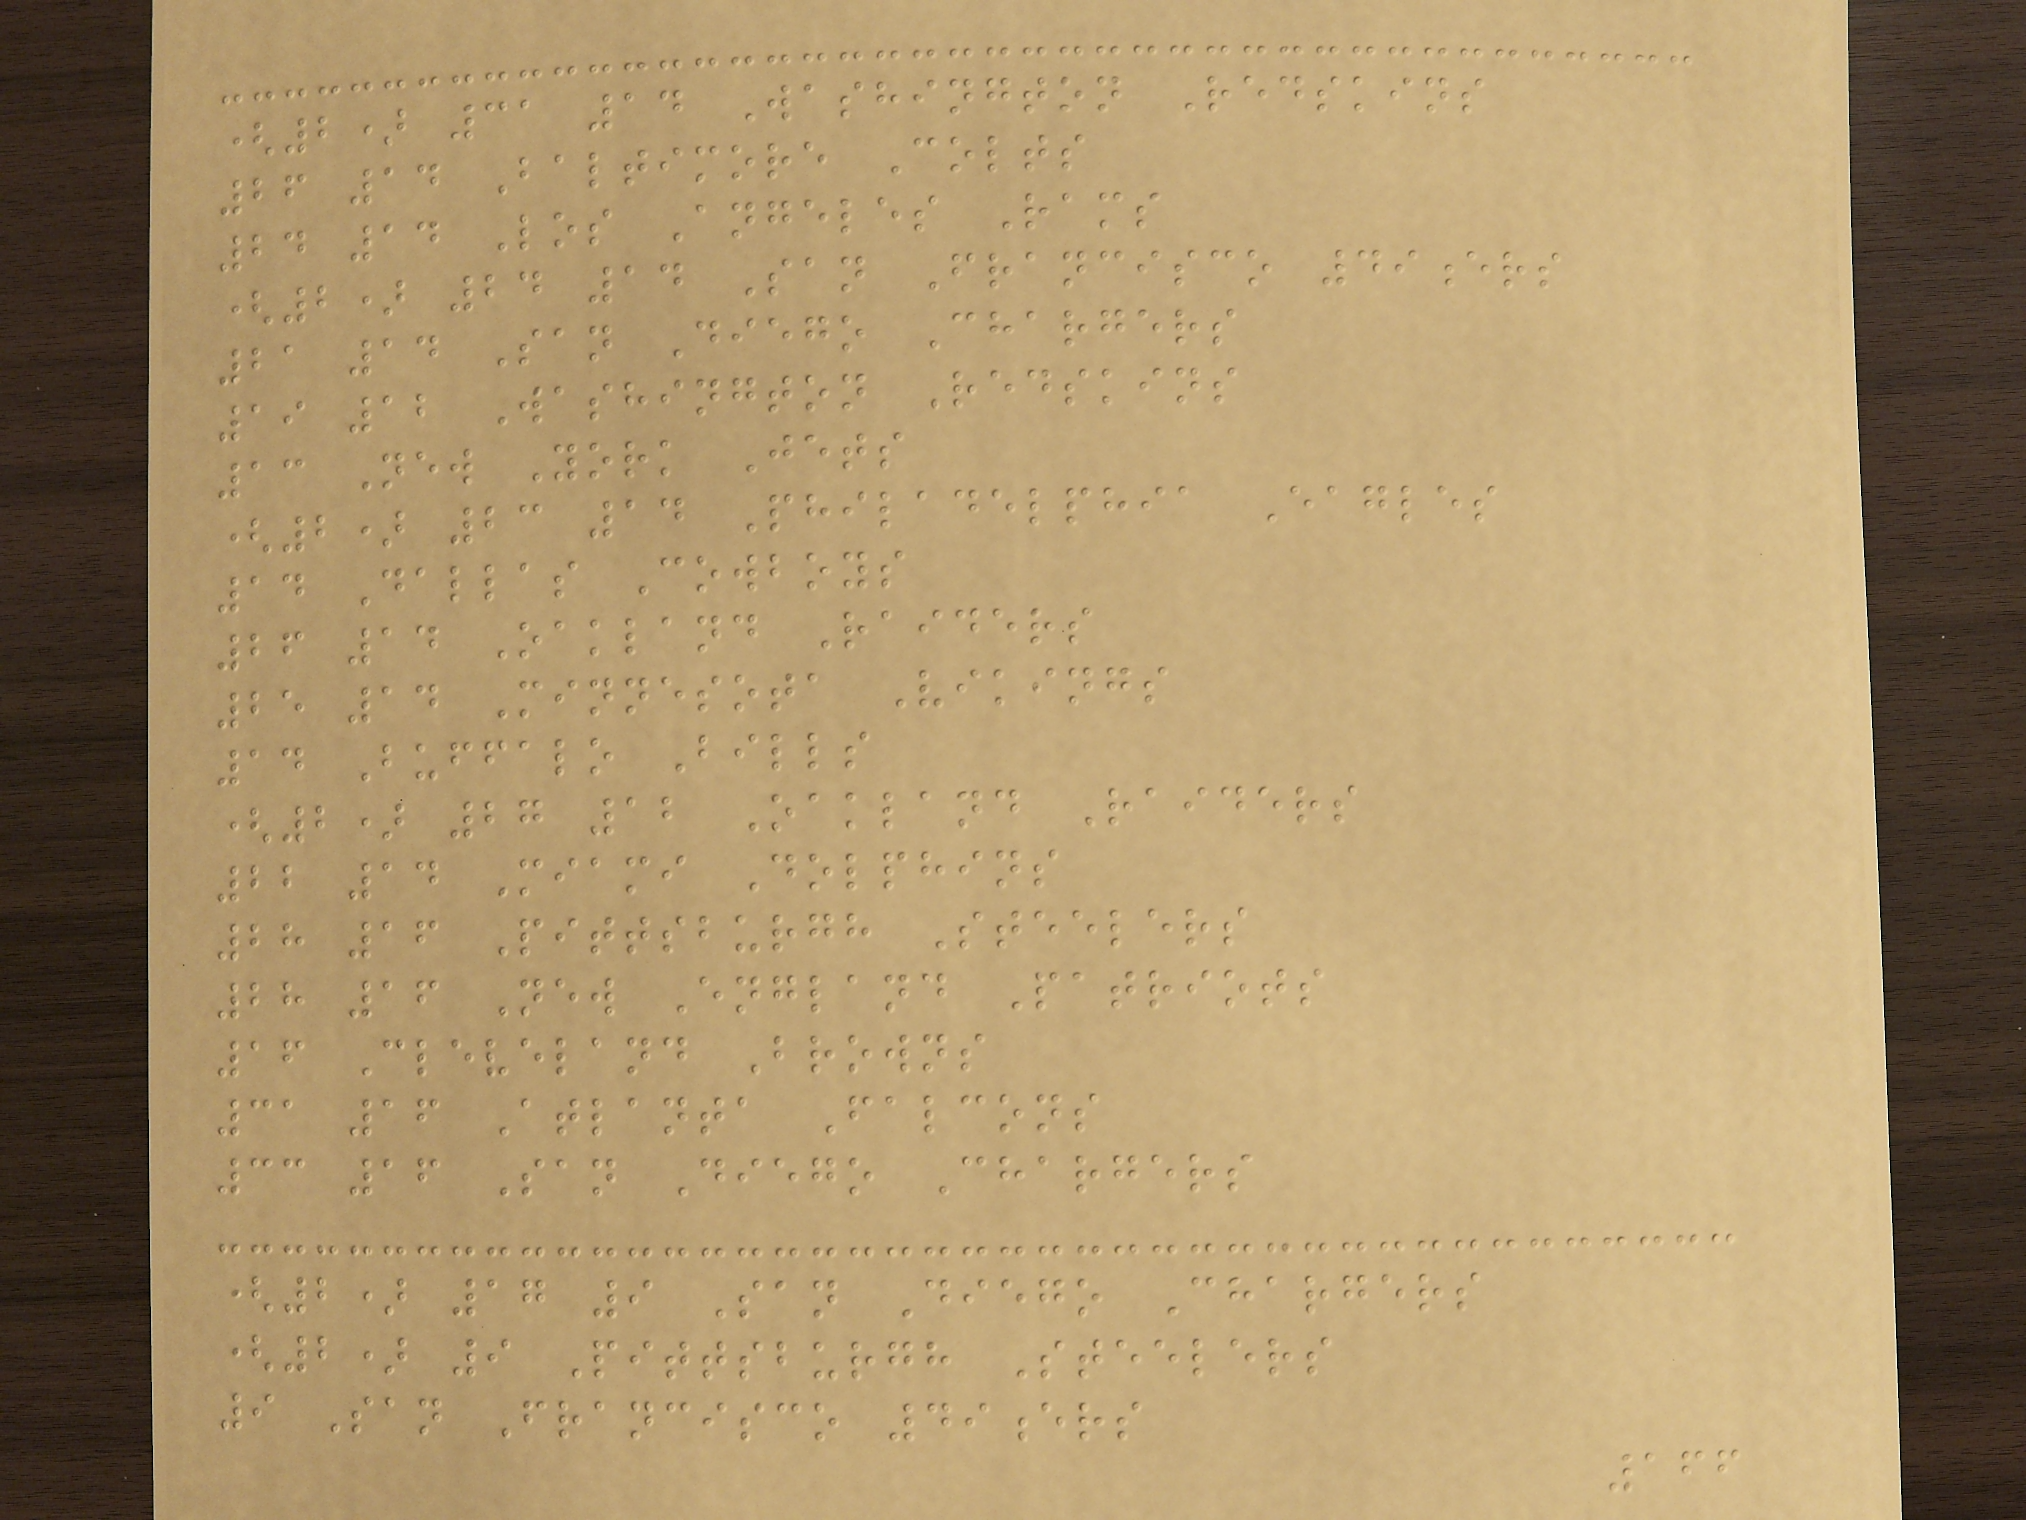(2) 31 14 Washington Redskins
26 14 Baltimore Colts
24 14 Los Angeles Rams
(2) 24 14 San Francisco 49ers
21 14 San Diego Chargers
19 12 Washington Redskins
13 New York Jets
(2) 23 14 Philadelphia Eagles
14 Dallas Cowboys
26 14 Oakland Raiders
25 14 Minnesota Vikings
14 Buffalo Bills
(2) 27 12 Oakland Raiders
22 14 Miami Dolphins
28 16 Pittsburgh Steelers
28 16 New England Patriots
16 Cleveland Browns
31 16 Atlanta Falcons
33 16 San Diego Chargers
(2) 17 9 San Diego Chargers
(2) 9 Pittsburgh Steelers
9 San Francisco 49ers
166
